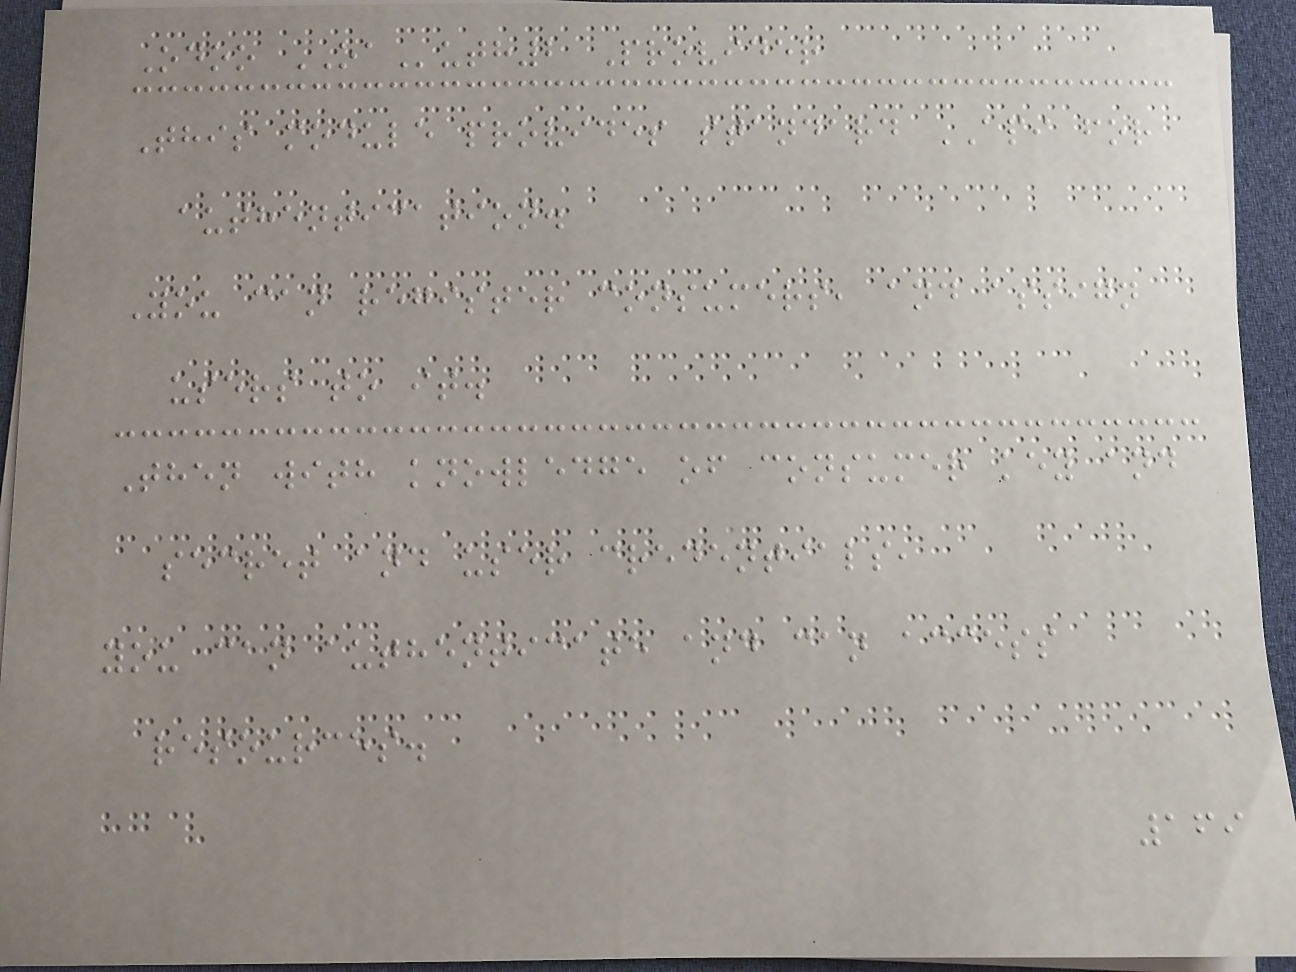Odoo OAuth2 Provider
This module provides standard API for
authentication.
You can register consumers, and assign
users to it.
Then with knowledge of consumer key and
secret and user credentials,
you can authenticate and can access
resources.
169
